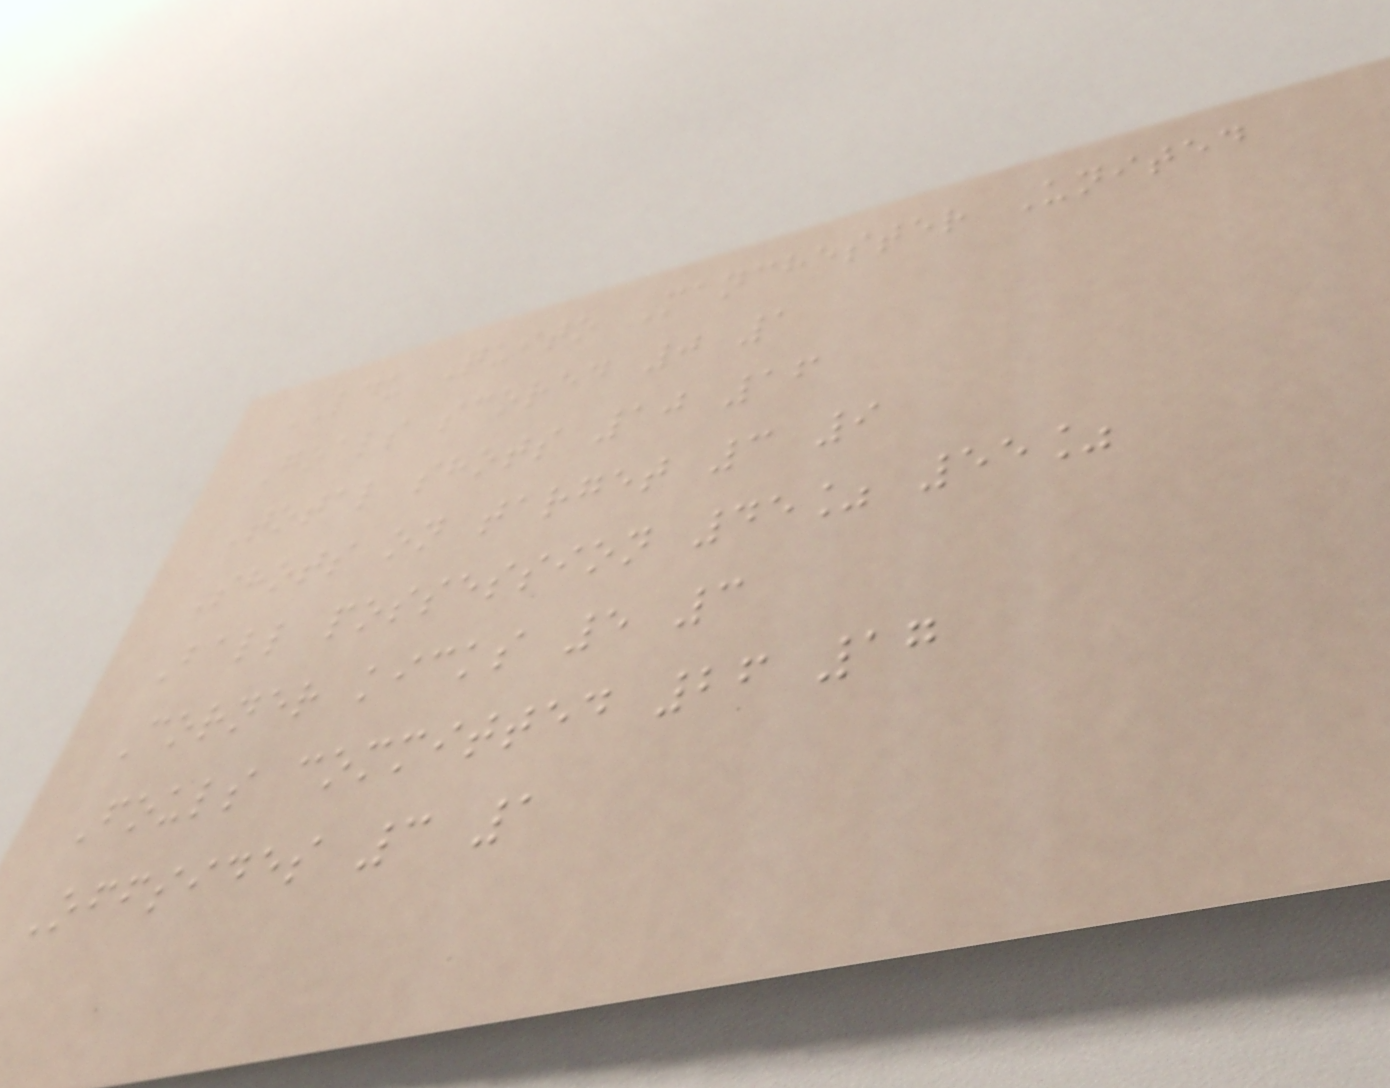LDU Quito Manchester United
Goals scored 0 1
Total shots 10 16
Shots on target 3 9
Ball possession 45% 55%
Corner kicks 5 3
Fouls committed 26 17
Offsides 3 1
